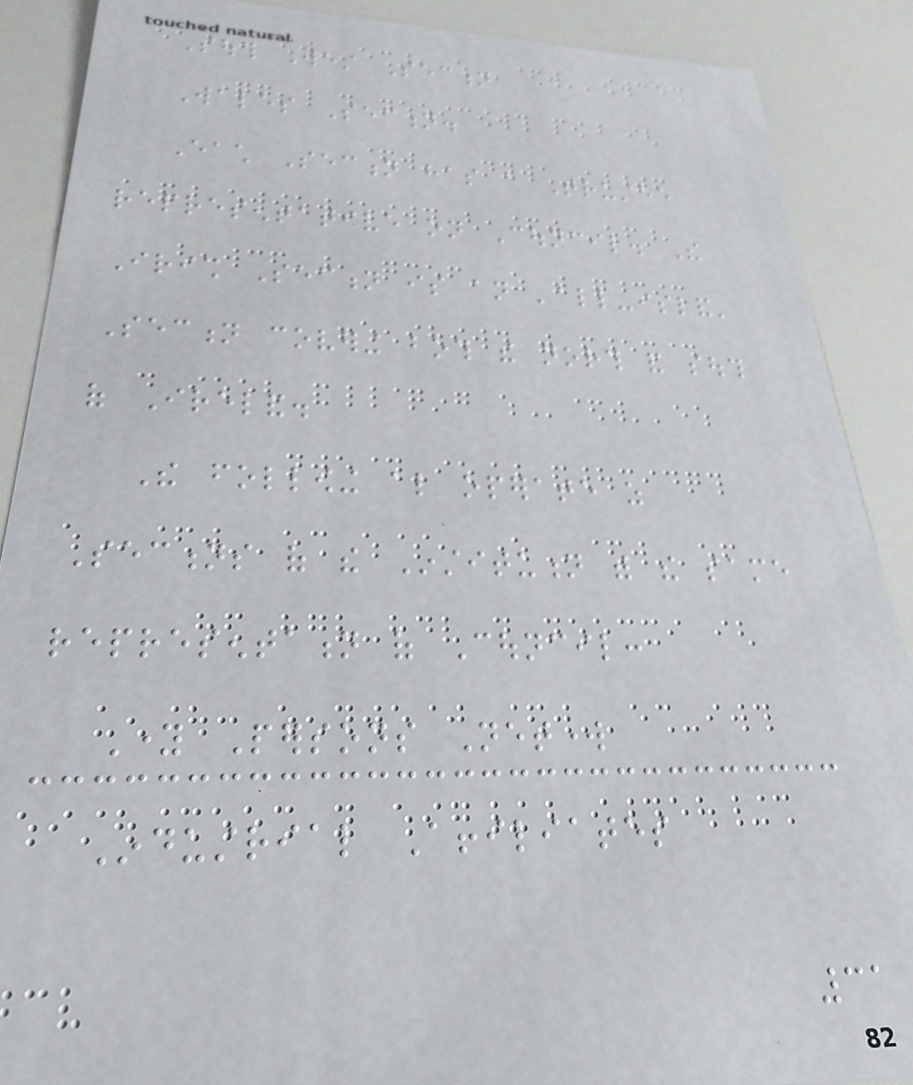South West Section
Wales Section.
Each Section has a Trustee
representative on Council. The
Irish Section is an 'all-island'
Section covering both the north and south
of Ireland.
The following also operate as
Sections of the Institution with the same
representation of Council:
Young Persons Network
Industrial Affiliates
31
